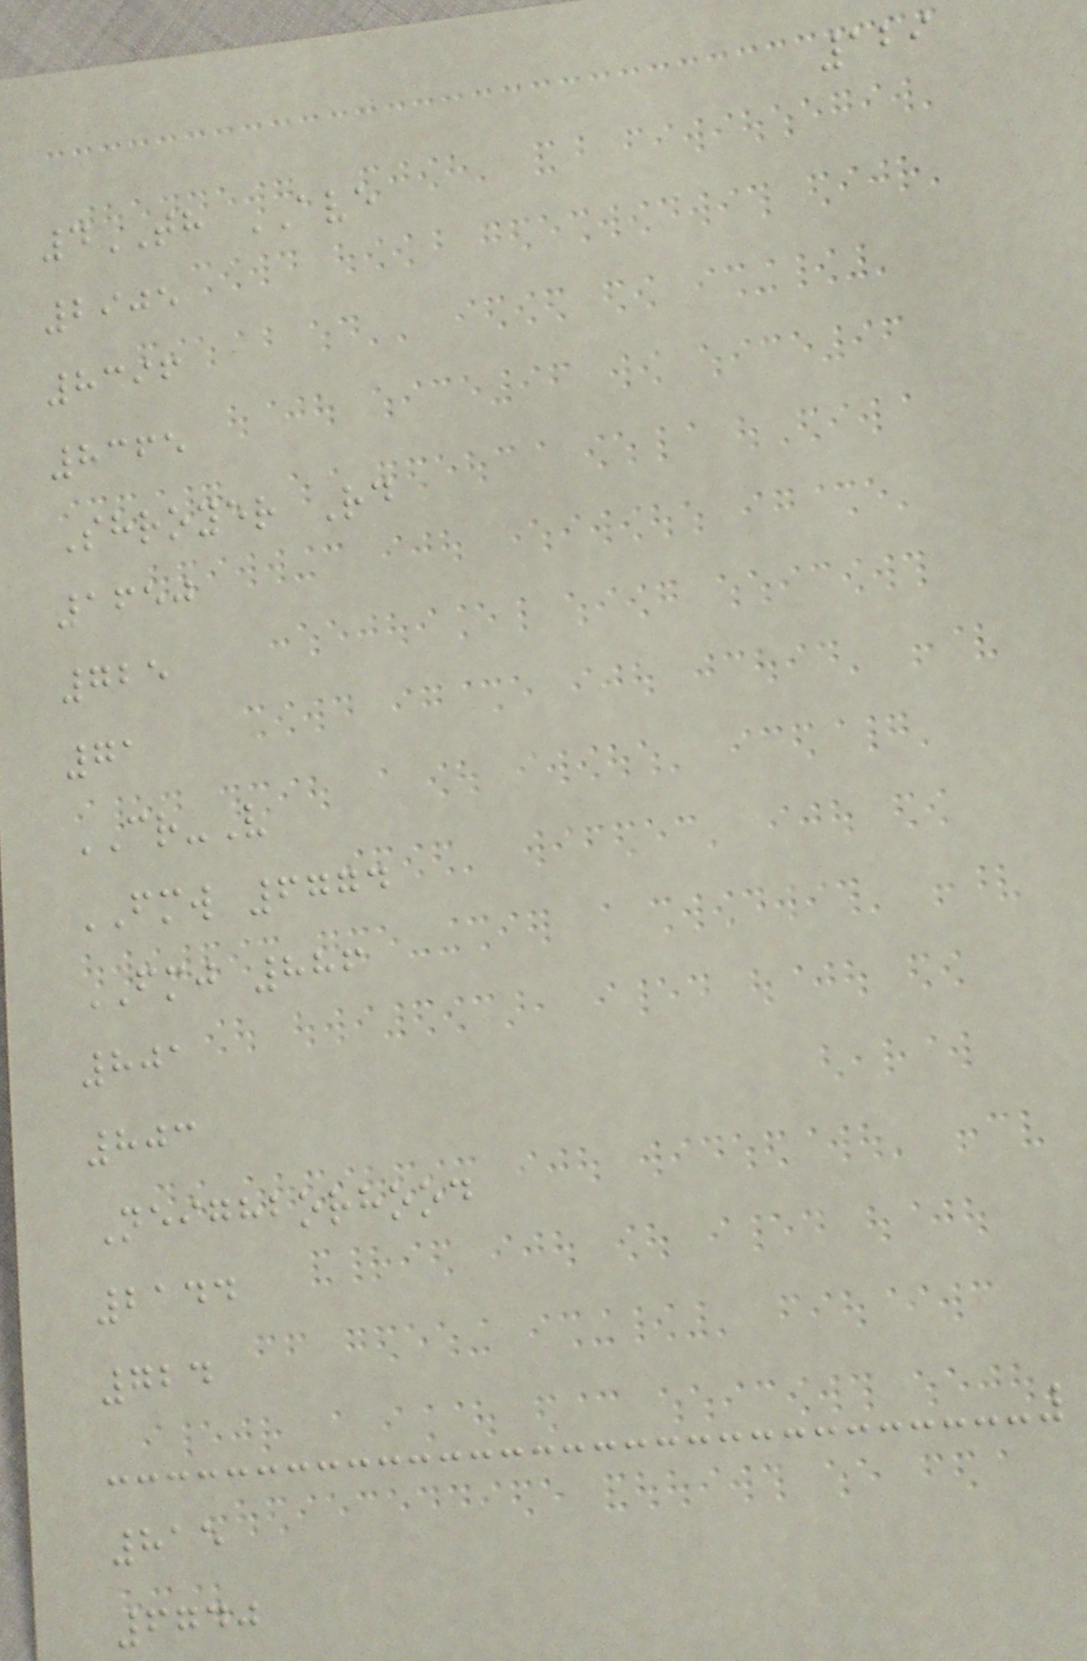129
4TH AVE
2905
8396
8365
Shroyer Rd
1650
725
71
CR-V
FMW 6774
FMJ 886
801
803
Neighborhood
2144
724
815
6740
